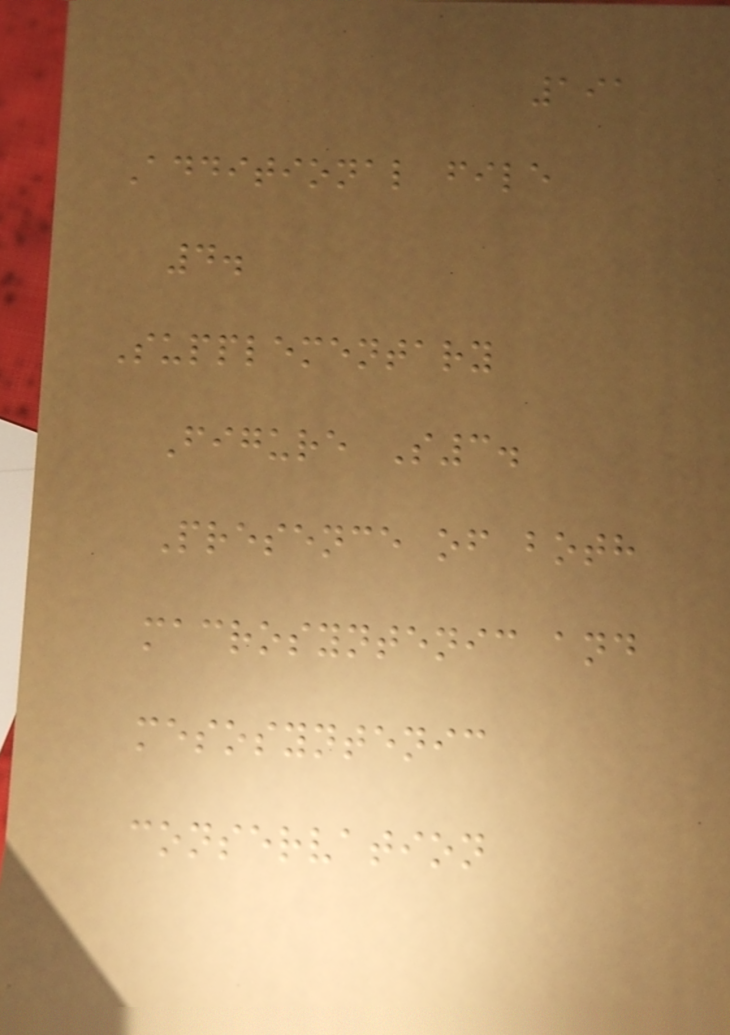191
Additional file
4.
Supplementary
Figure S3.
Presence of both
macrosyntenic and
mesosyntenic
conservation
